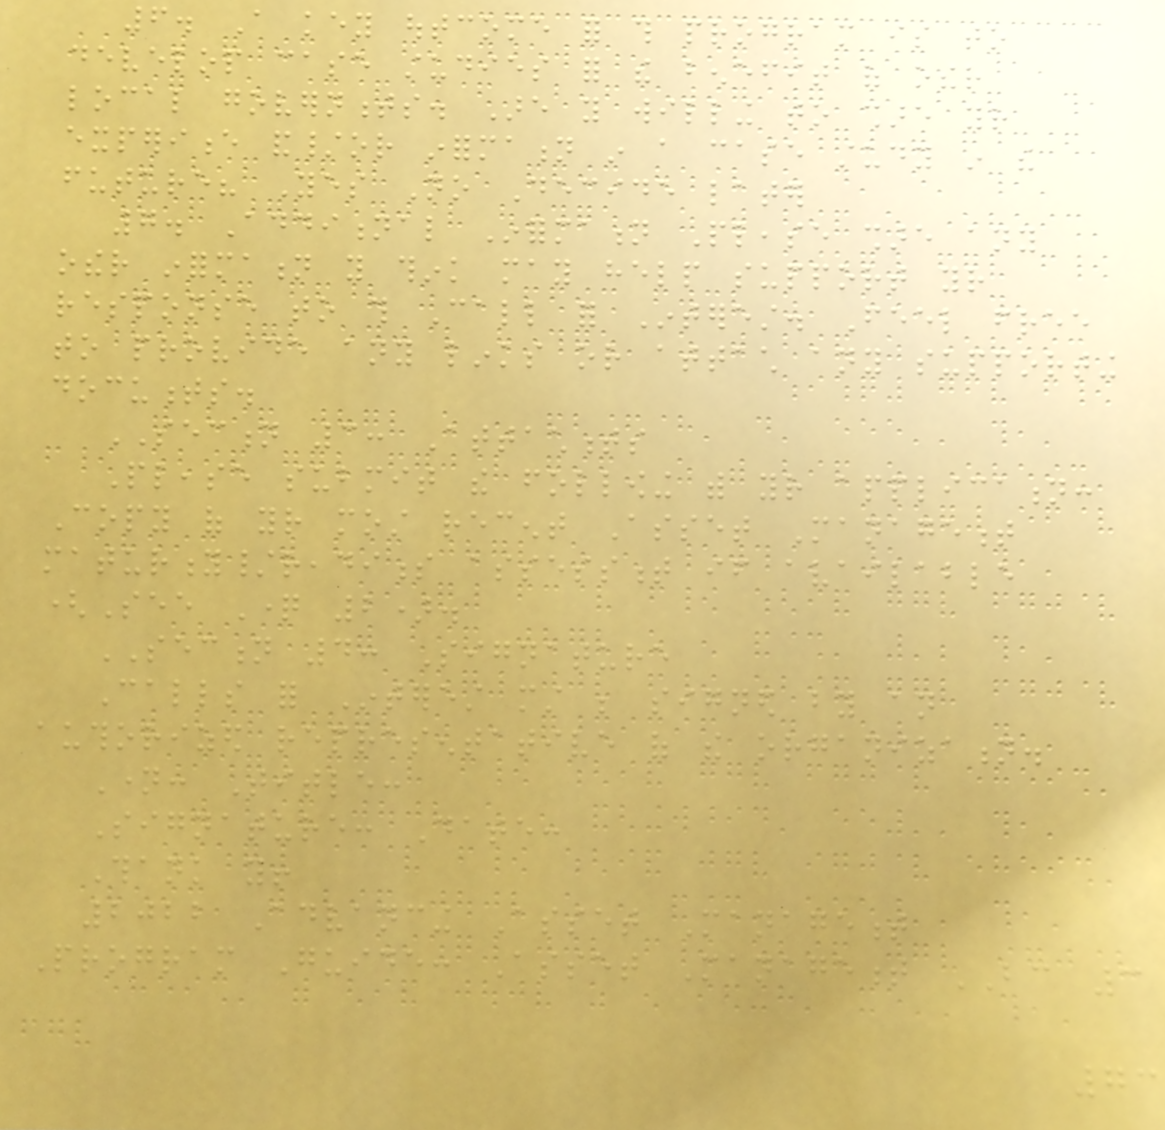6. A key outcome for this program is to
develop case studies for the benefit of other
local governments. Are you willing to share your
experience and/or information in a case study in the
future? Yes No Decide later
7. Additional Information Please share any
other information you think may help support your
response to this Call for Interest. Feel free
to provide any links or attach any supporting
documents.
SECTION 3: Attachments
Please submit the following with your application:
Copy of your most recent Asset Management
maturity/readiness assessment if available
(See Question 2).
SECTION 4: Signature
Calls for Interest must be signed by an
authorized representative of the organization.
Name: Title:
Signature: Date:
Thank you!
2022 Advancing Asset Management
Program Guide: Asset Management BC 3
73
